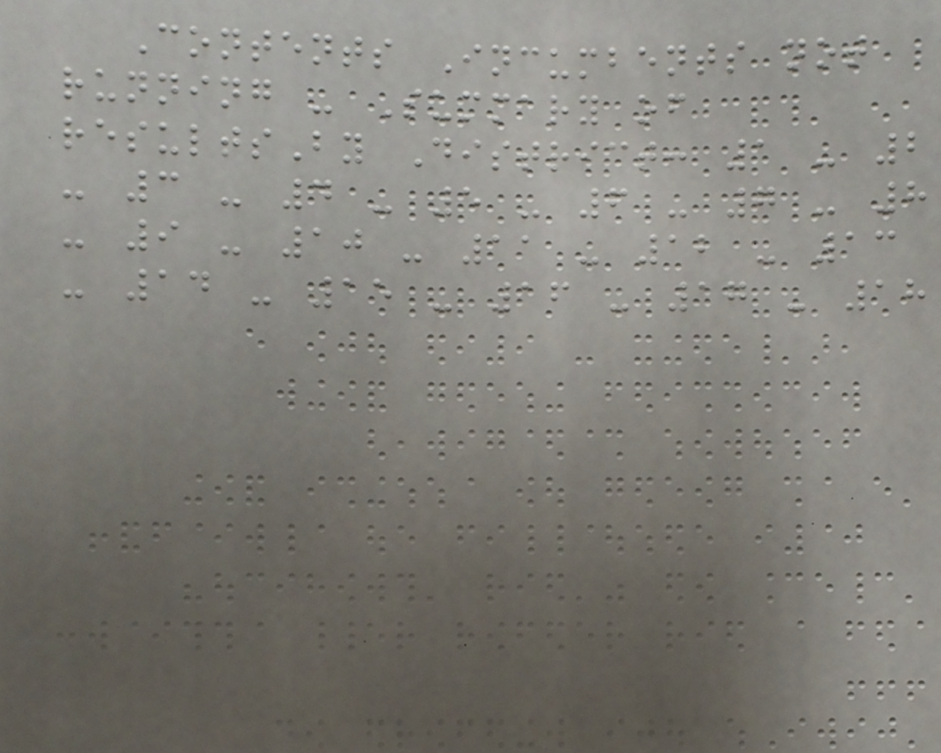Contents Incumbents not
running - Summary of
resultsBy District: 1 - 2
- 3 - 4 - 5 - 6 - 7 - 8
- 9 - 10 - 11 - 12 - 13
- 14 - 15 - 16 - 17 - 18
